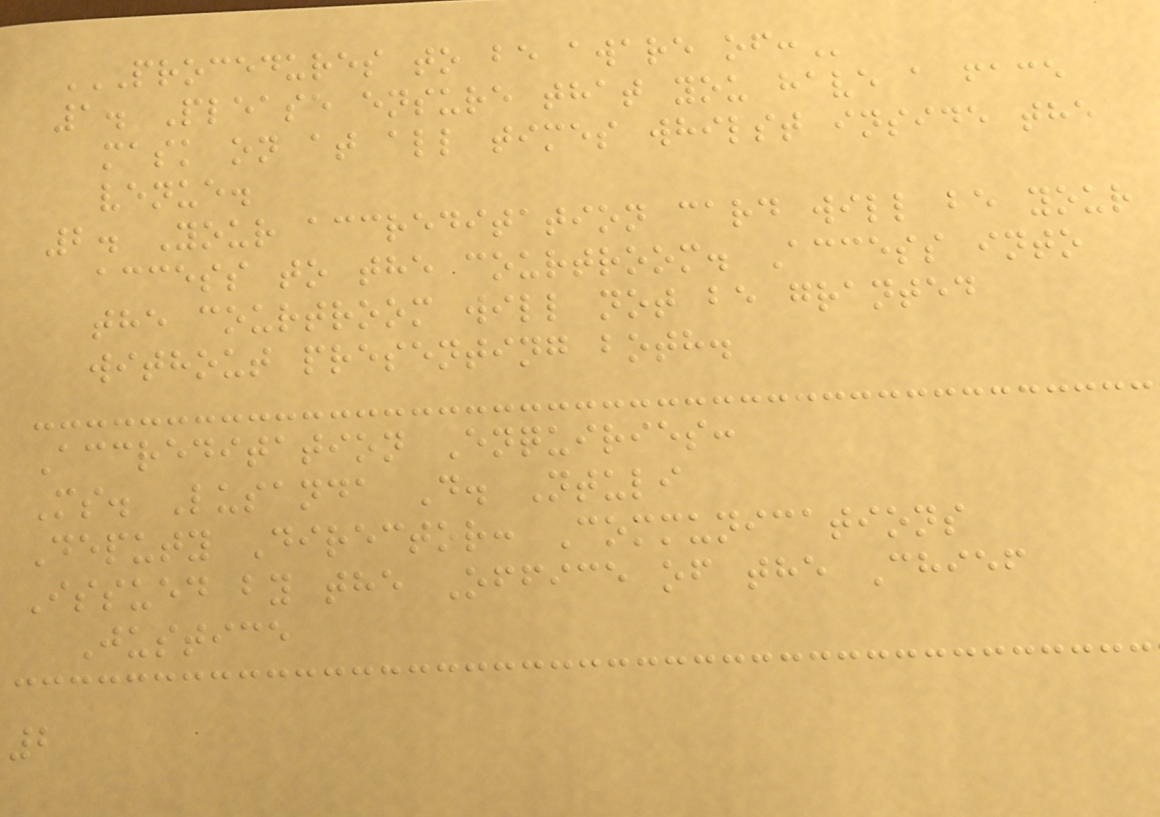PROCEDURES TO BE AWARE OF:
1. Please ensure that you have a face
mask on at all times whilst inside the
venue.
2. Your accreditation card will be your
access to the courtroom. Access into
the courtroom will not be granted
without presenting both.
Accreditation Enquiries:
Ms. Lusanda D. Ntuli
Deputy Director: Communications
Issued by the Office of the Chief
Justice
2
